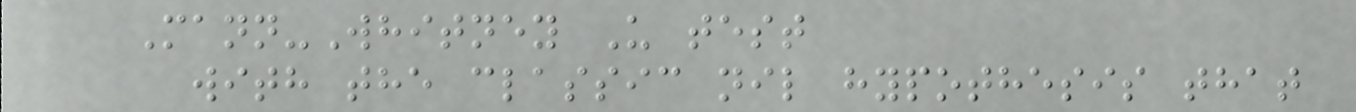Mann-Whitney U test
with the classic nil hypothesis that
